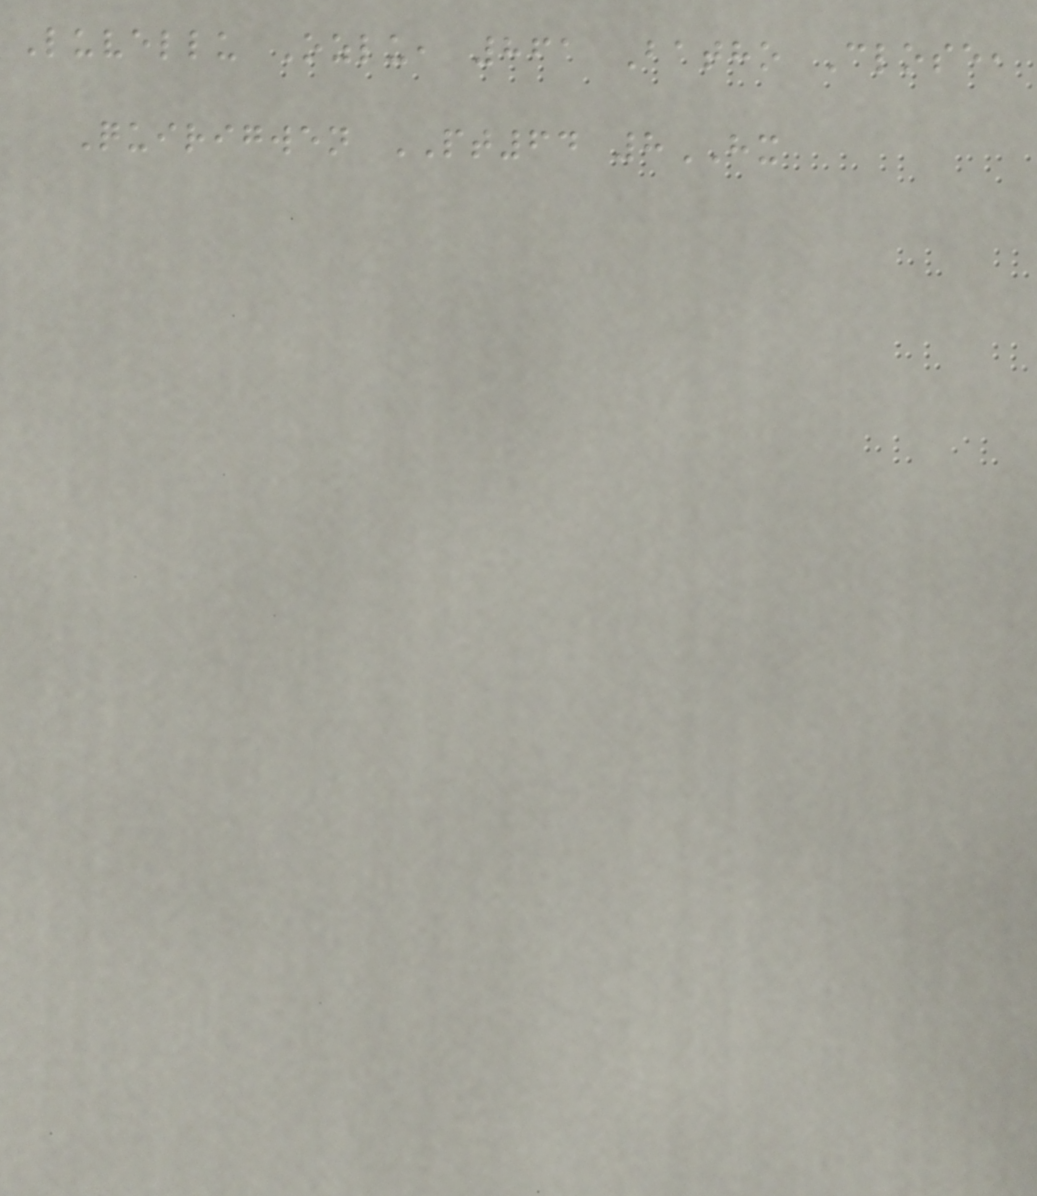Luvellu Ozlu, 861 Batho Close,
Quirigwen PT64 8HX
